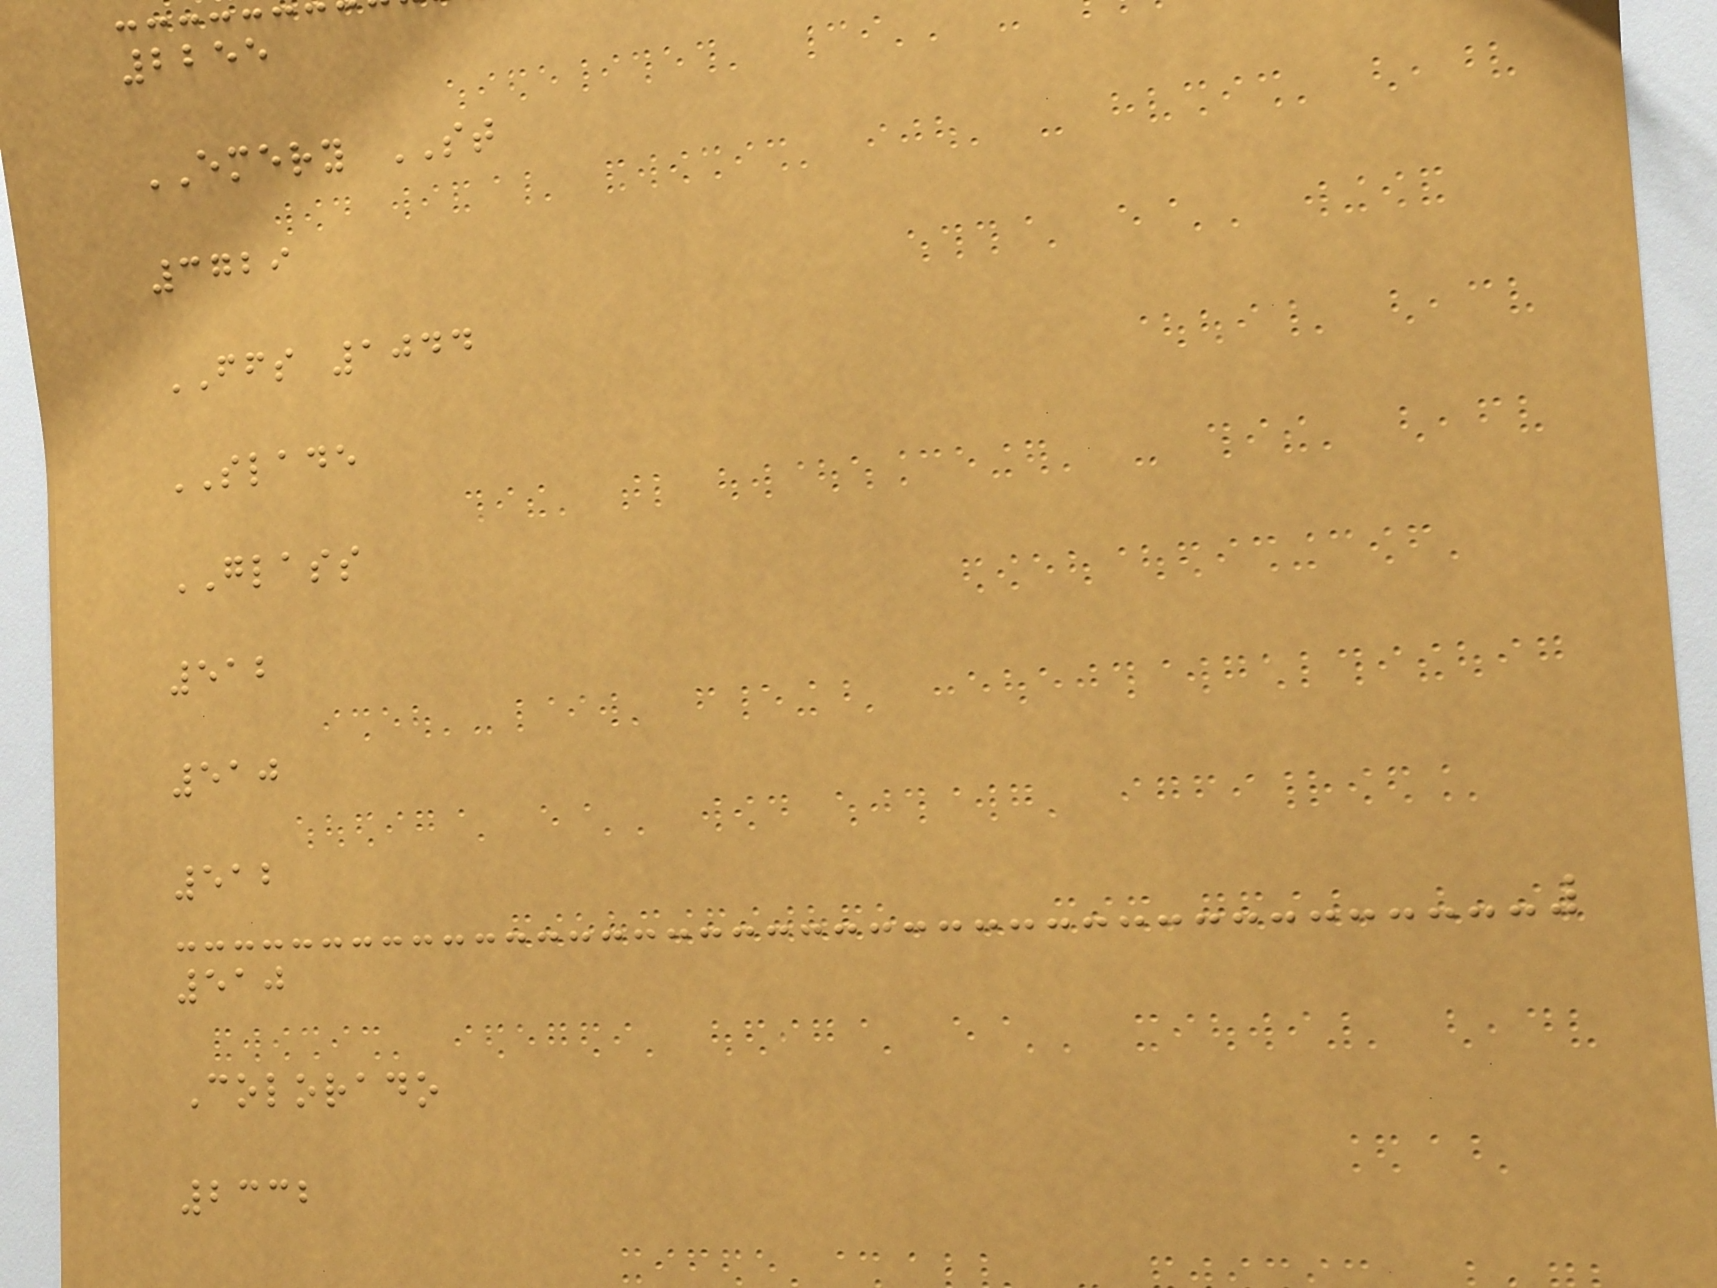2255
EMERY ST
3729
FFS 1044
SLADE
GLASS
512
510
512
510
Colorado
2332
